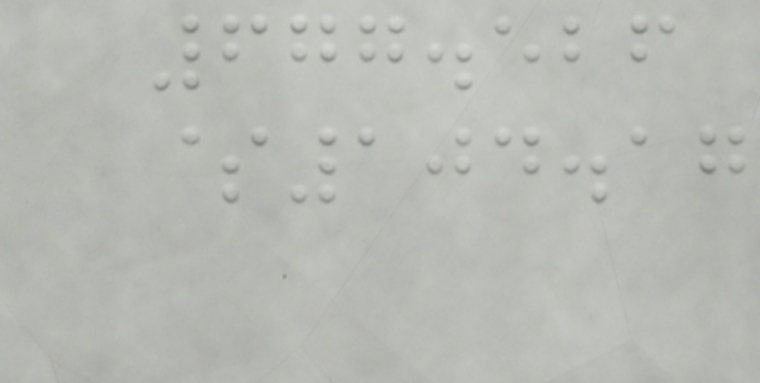677.526
$104.17
